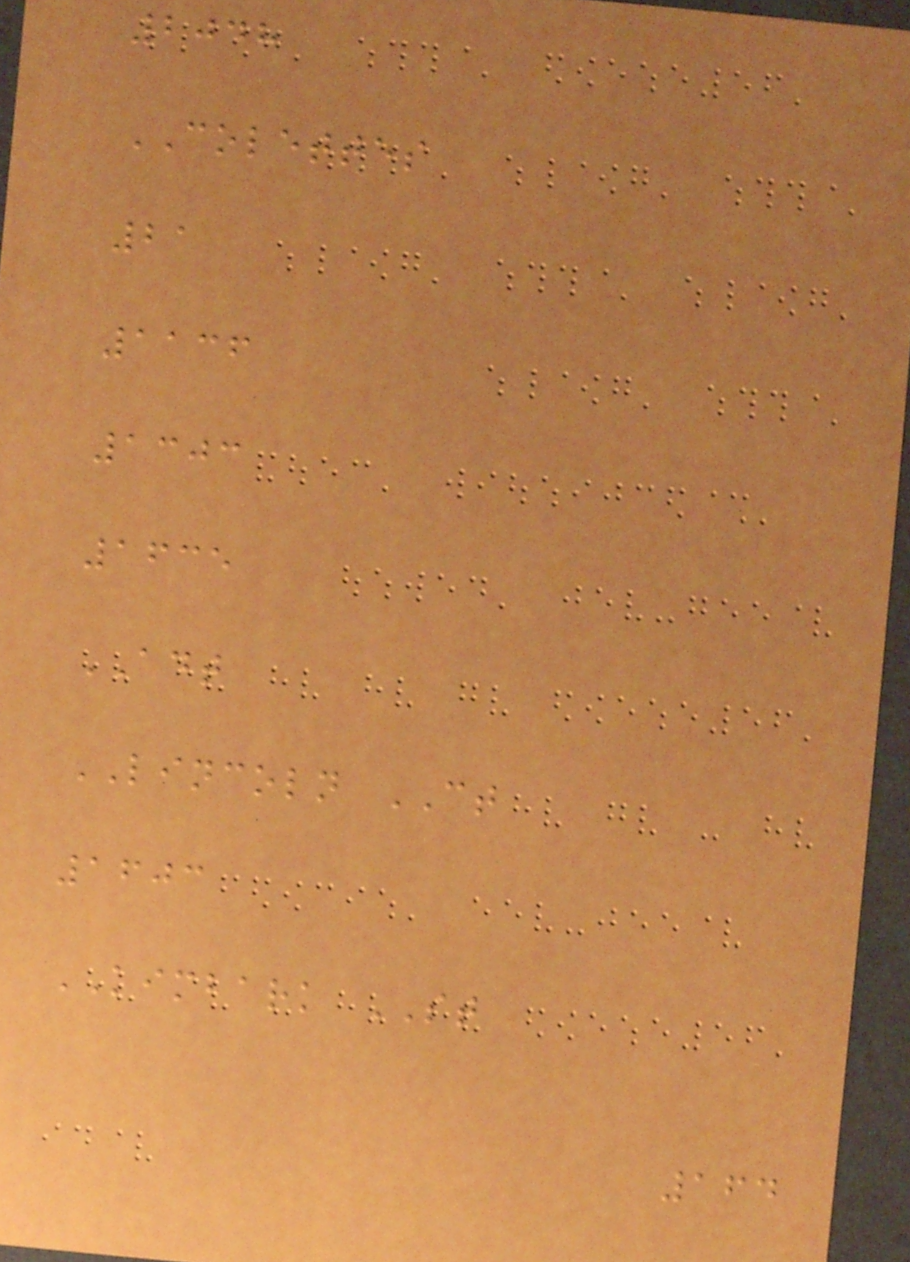2048
COLETTES
21
1136
1303
1635
ADT
LINCOLN CT
1603
KIMBARK ST
164
